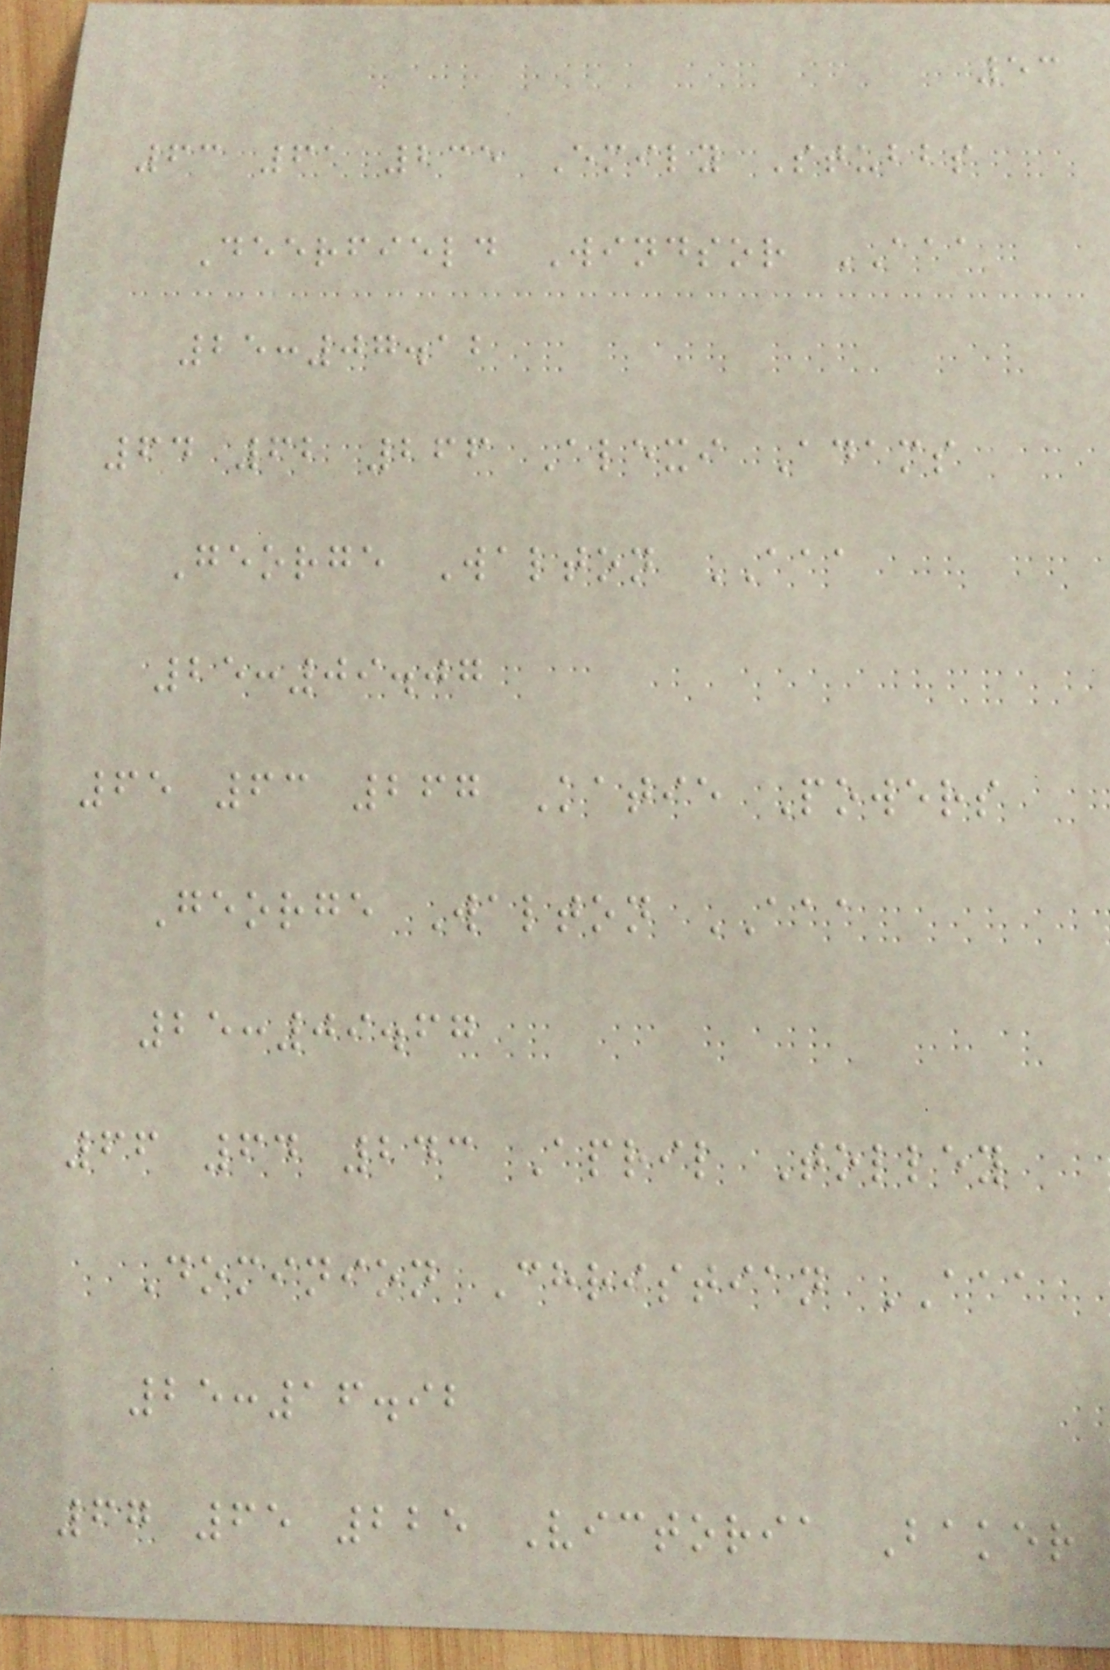53
63 61 235 Emily Stubbs
Deerfield Windsor AAA
25:07.12
64 62 266 Alexi Adams
George Walton AAA
25:09.07
65 63 267 Katie Powers
George Walton AAA
25:09.67
66 64 243 April Tolley
Dominion Christian AAA
25:16.92
67 65 225 Victoria Baker
